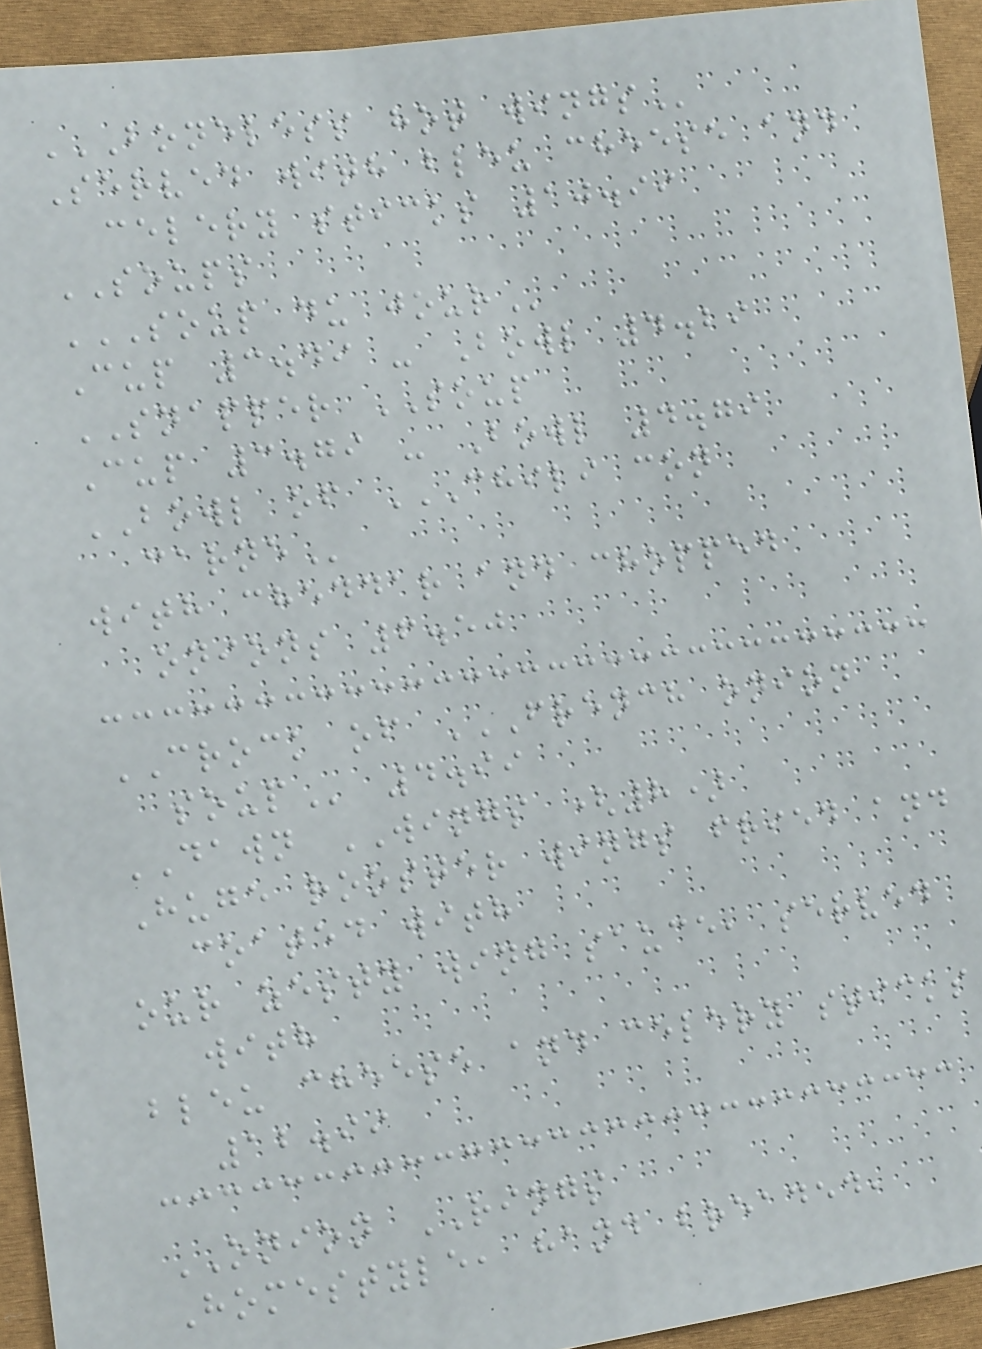BONELESS HOT WINGS
Served with bleu cheese and
celery sticks 10.99
SOUPS
SOUP DU JOUR
Cup 3.49 - Bowl 4.29
SNAPPER SOUP
Cup 3.79 - Bowl 4.79
BOWL of CHILI CON
CARNE
with cheddar and chopped
onions 6.50
CROCK of FRENCH ONION
SOUP 4.99
DAWN WINGS (8)
Huge rooster wings fried and
coated with
our zesty wing sauce, served
with
bleu cheese and celery sticks
12.99
ONION RINGS
Homestyle, hand breaded,
